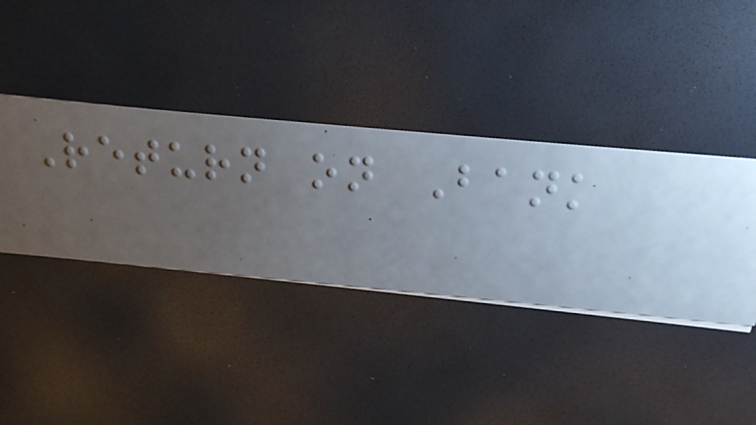Return on Bank
